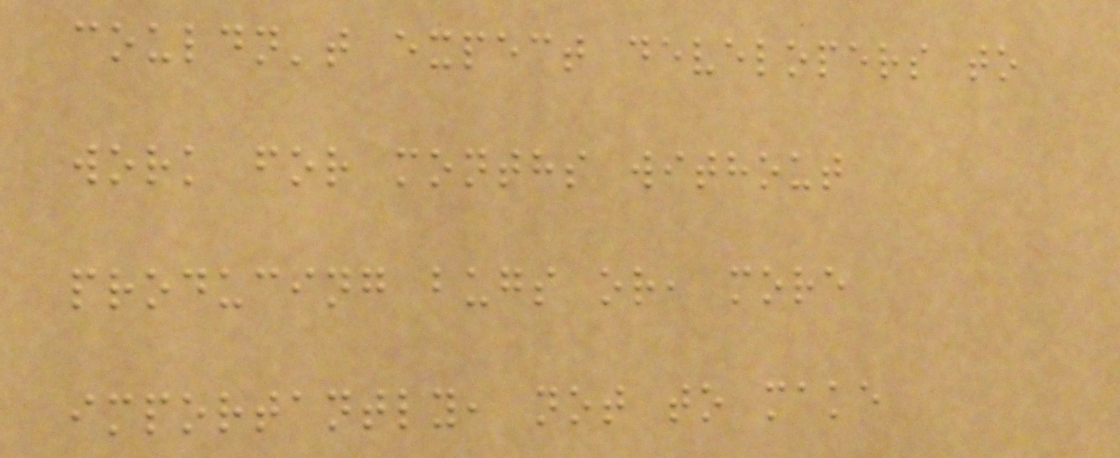couldn't expect developers to
work for months without
producing bugs or, more
importantly, not to make
